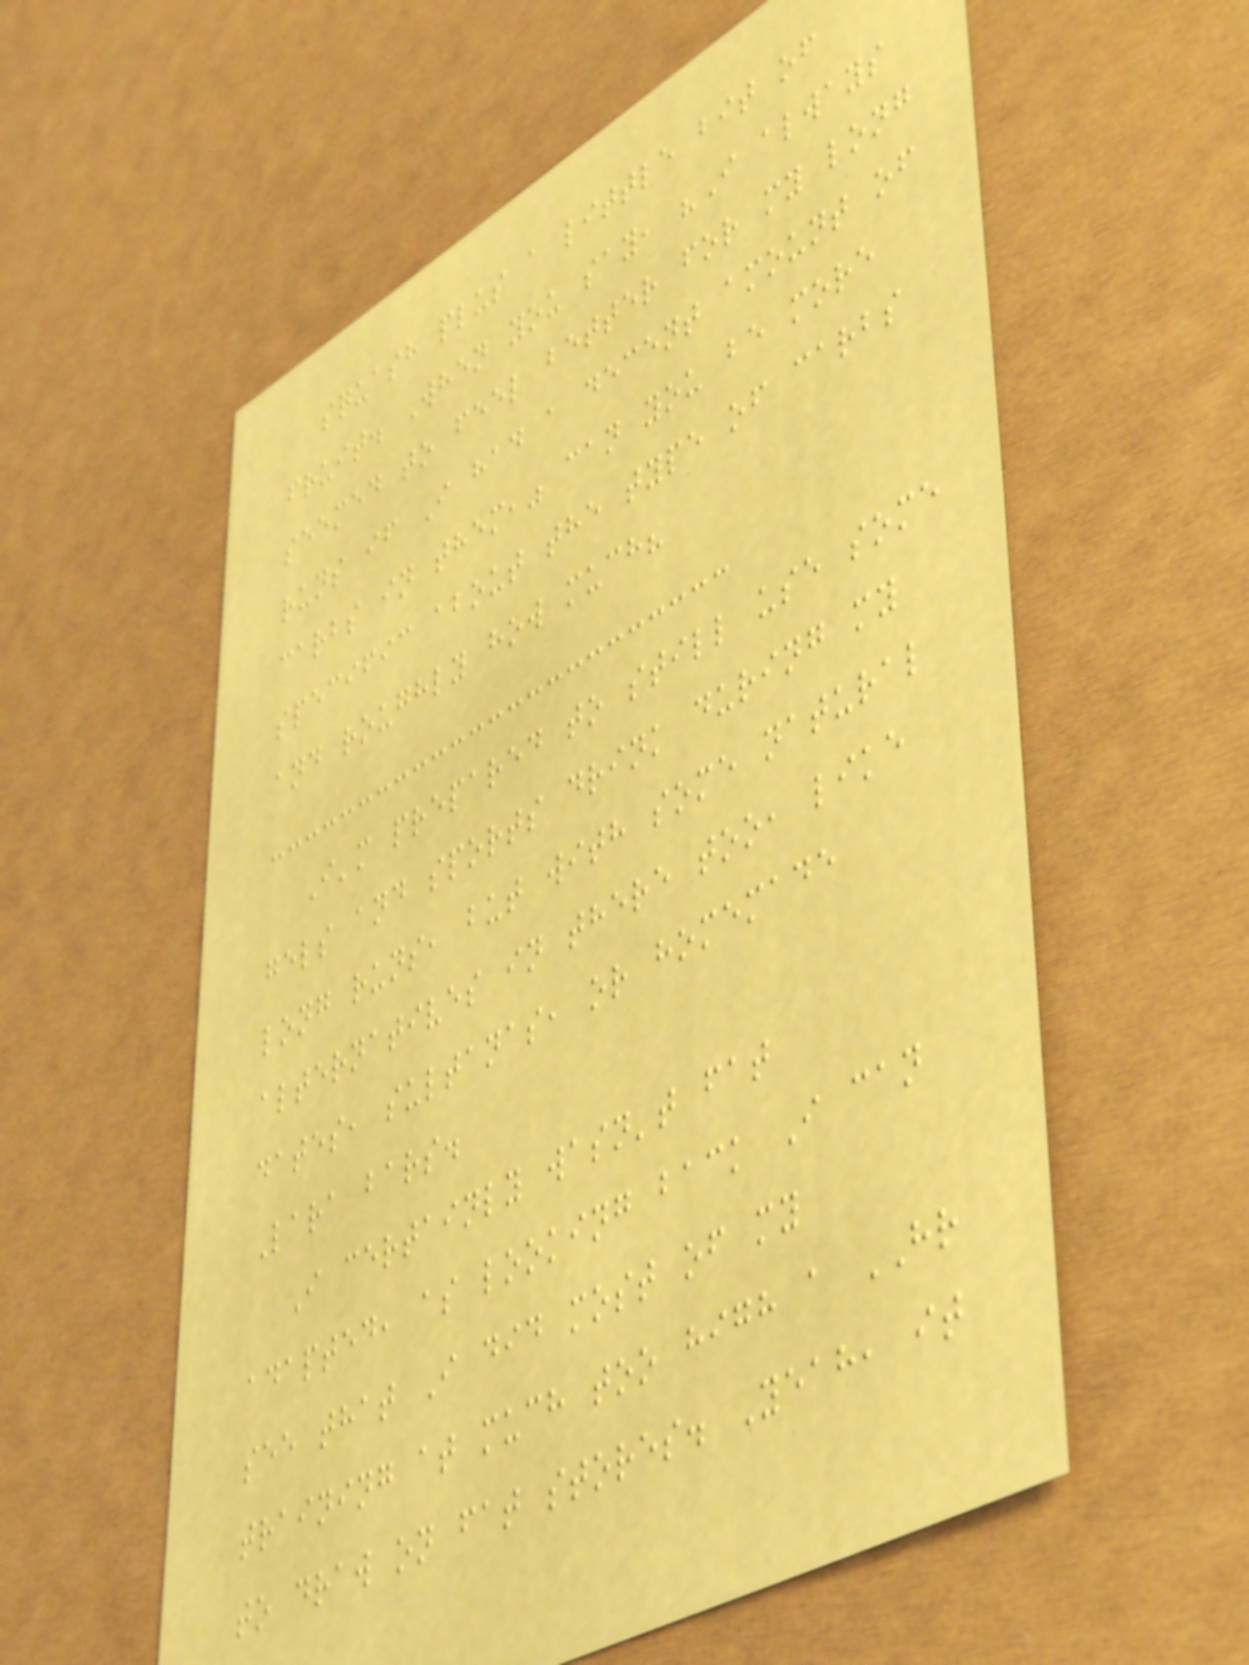squash plus a little bit of
fruit. When you say, "I always
seemed to feel better for my long
runs if I had a decent amount of
carbs in them," can you be more
specific about the type of carbs
and roughly how much?
I'm prepared to still use some
gels and sports drink during my
long runs, but with some natural
alternatives in there too, like
dates, sultanas, or homemade
Lara bars.
I certainly wasn't fat
adapted, as looking back I can
see that I did most of my
training at much too high a HR
to draw on fat stores. Yeah, it
